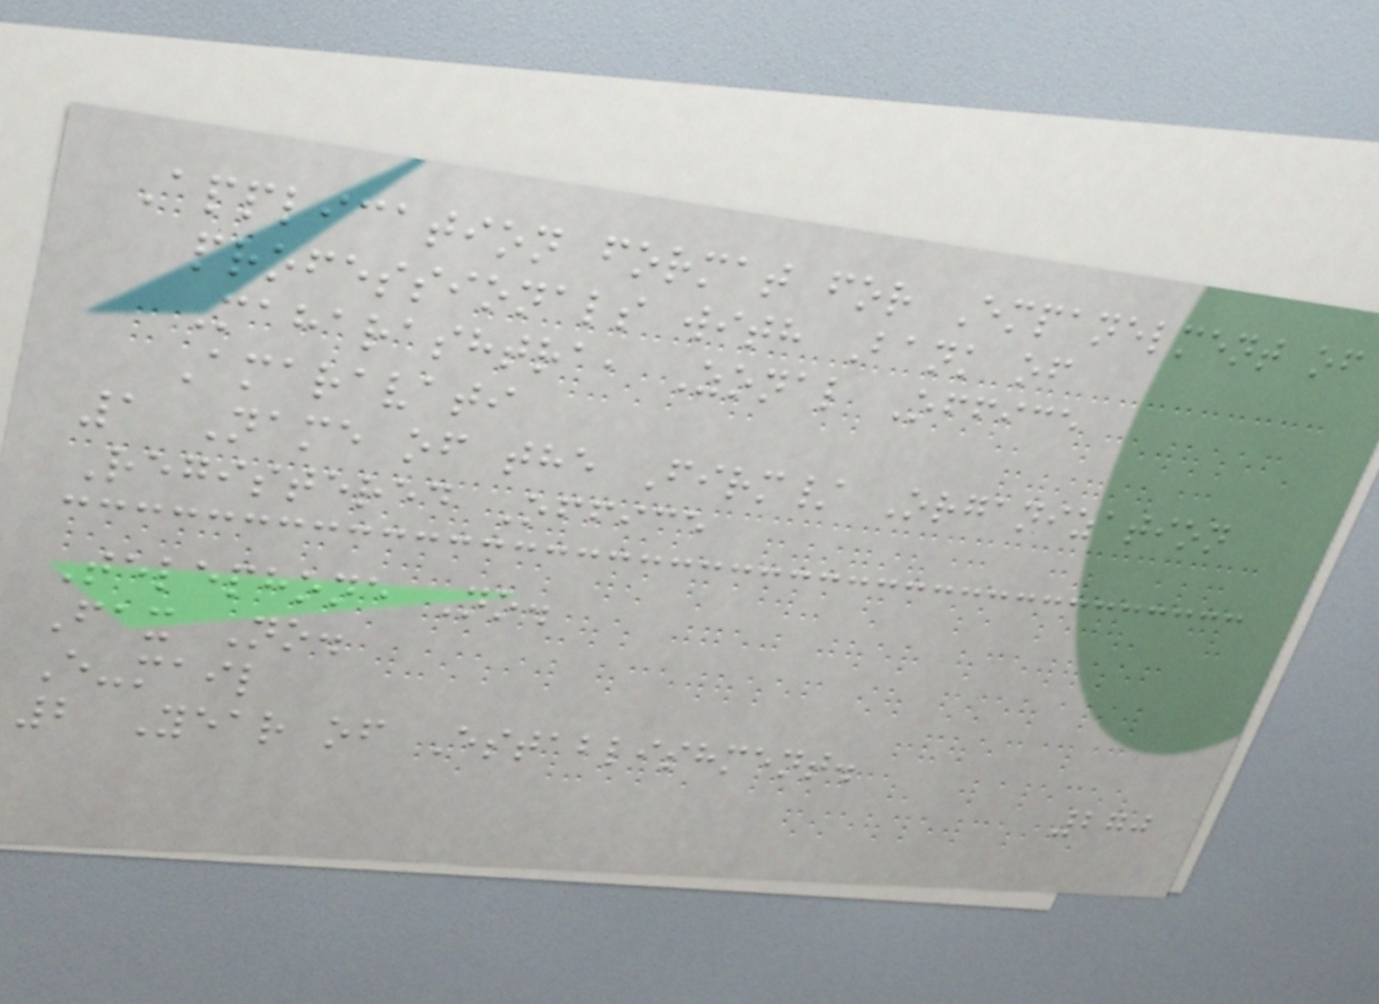Application format for Empanelment of
professionals with Bank of
Maharashtra, Zonal Office
Amaravati
1 Name of the Firm/ Organization
Registered Office
Telephone No.
Fax No.
E-mail
2 Year of Establishment.
270
